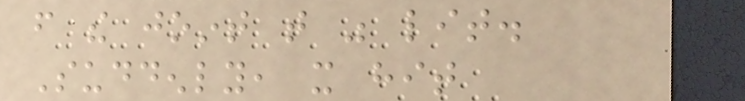from the joint that was lit.
Suddenly, it hit
